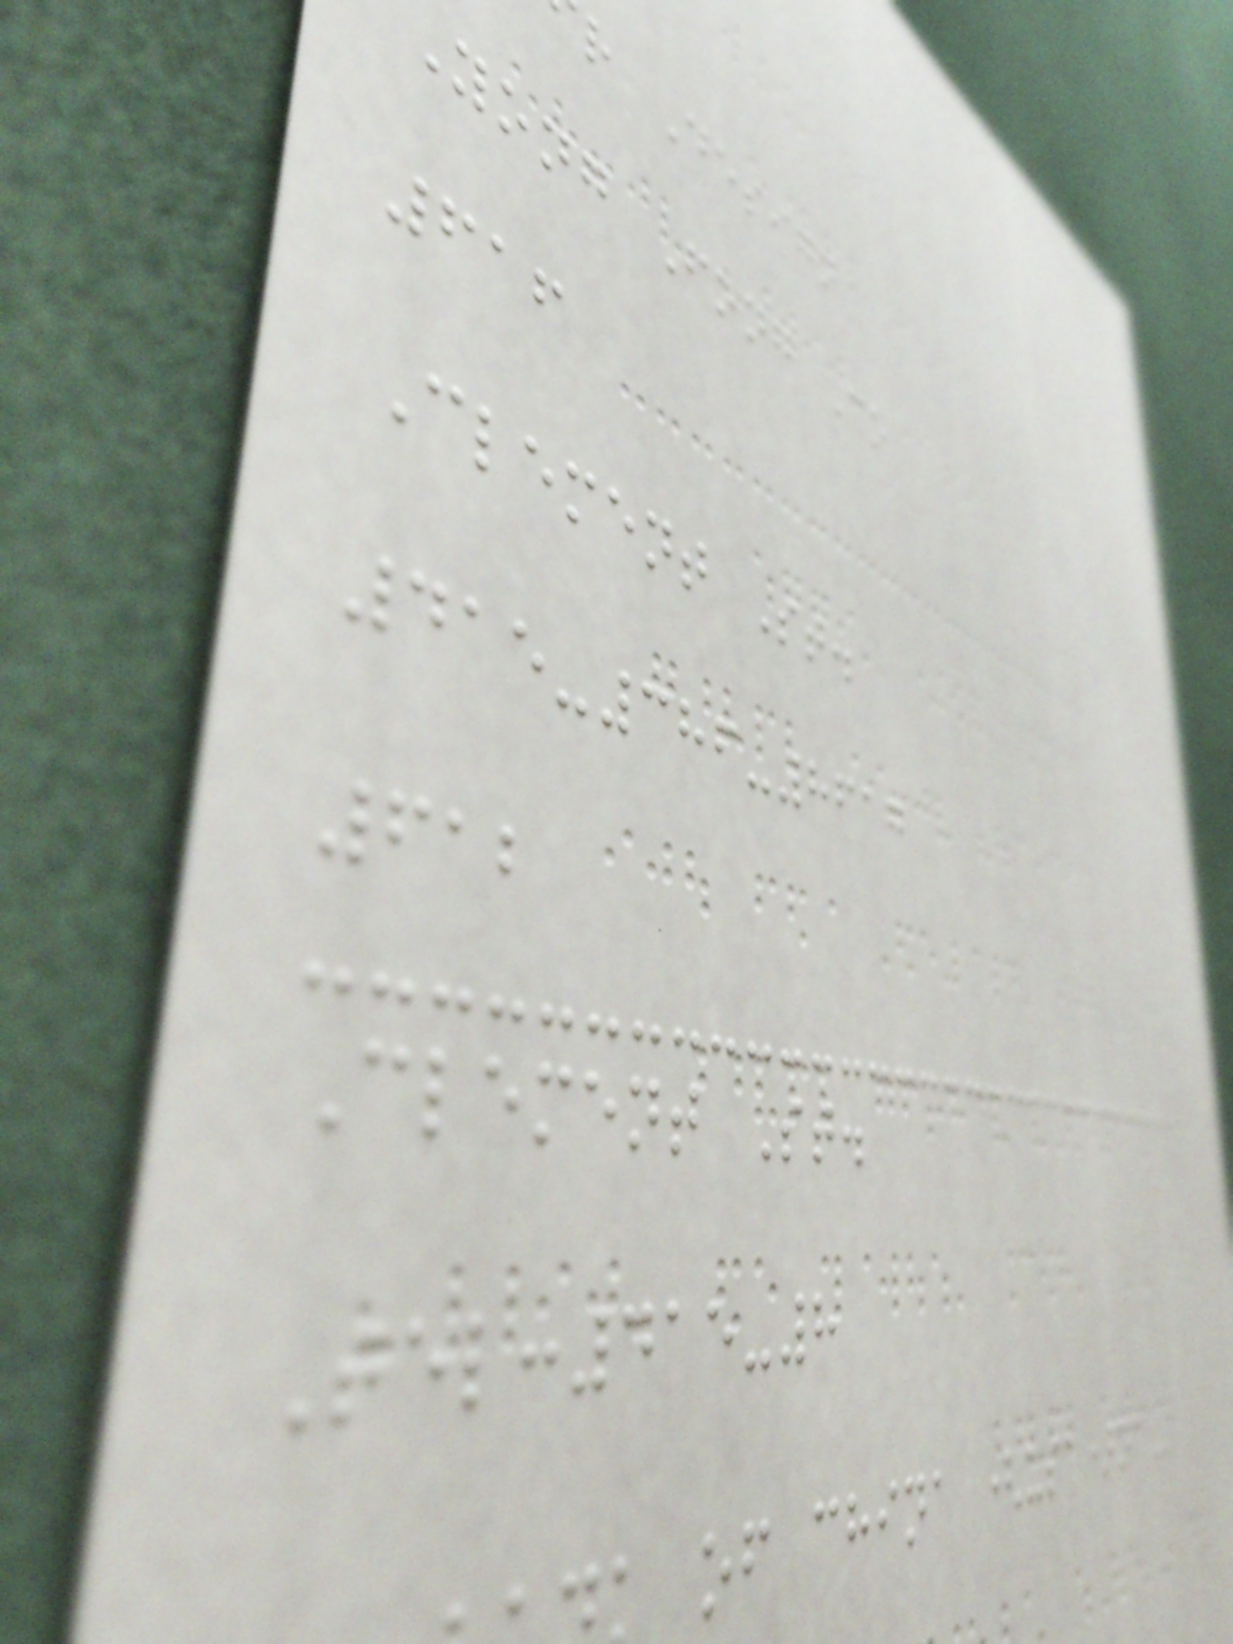r Design
yong Fong Co
616
Clement St.
415-386-8617
612
Clement St.
Tel:415-8
of china
